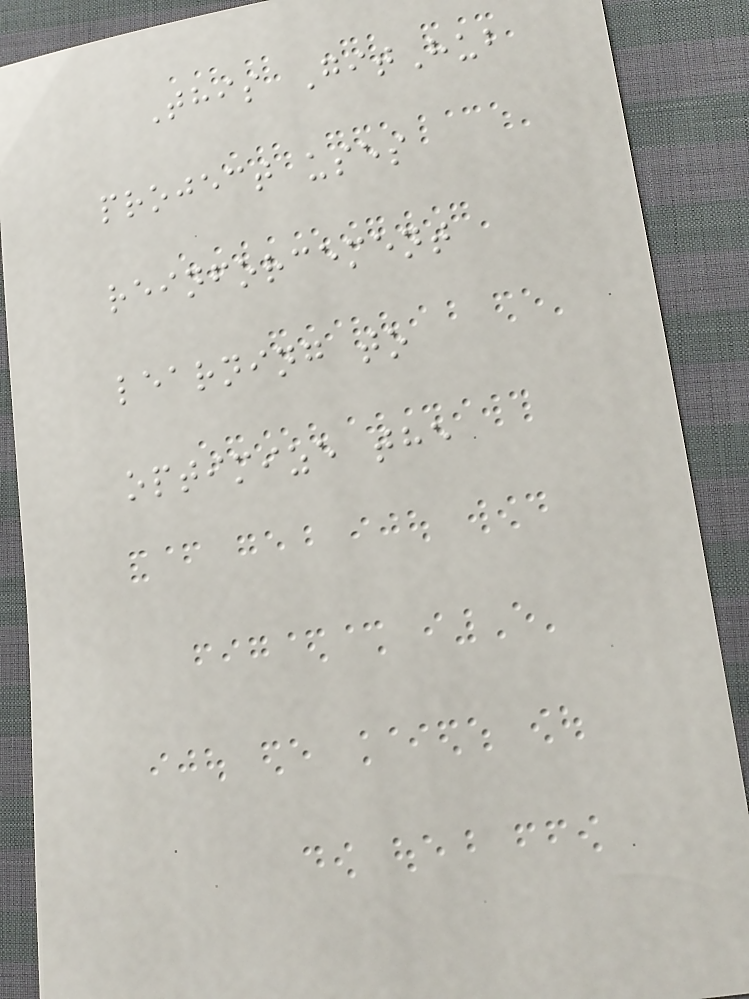This GitHub
project uses
reinforcement
learning to
optimize the
